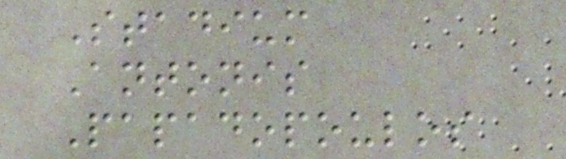Stadium
Antonis
Papadopoulos
